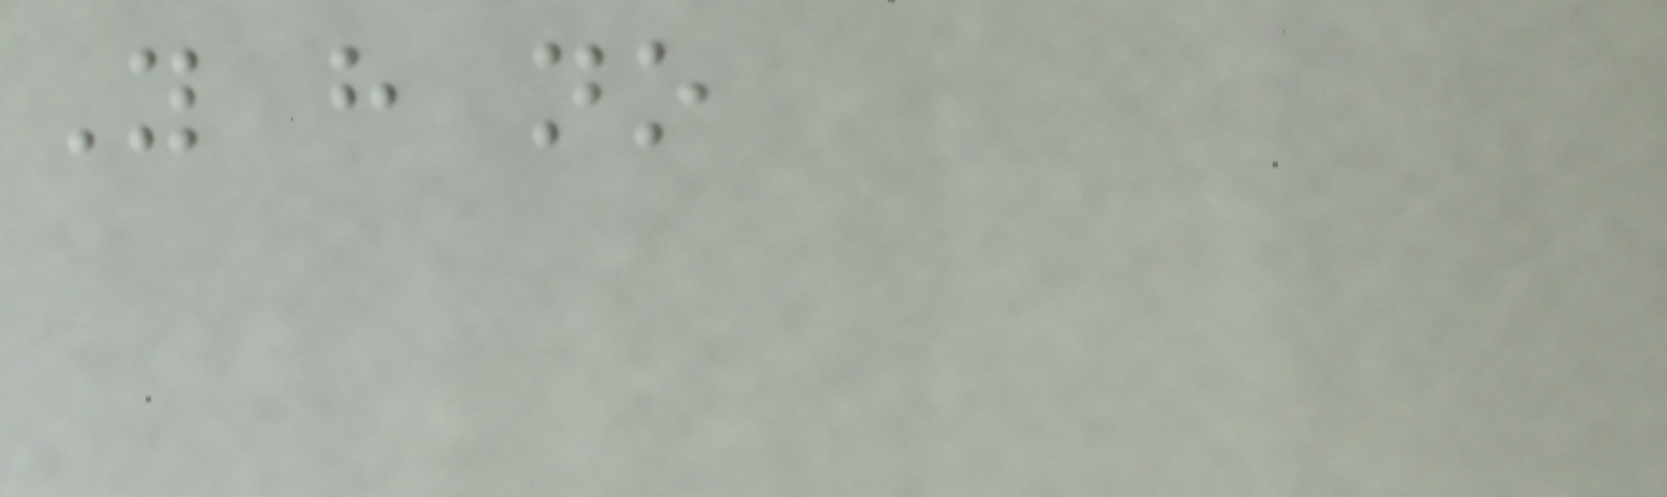You have no
